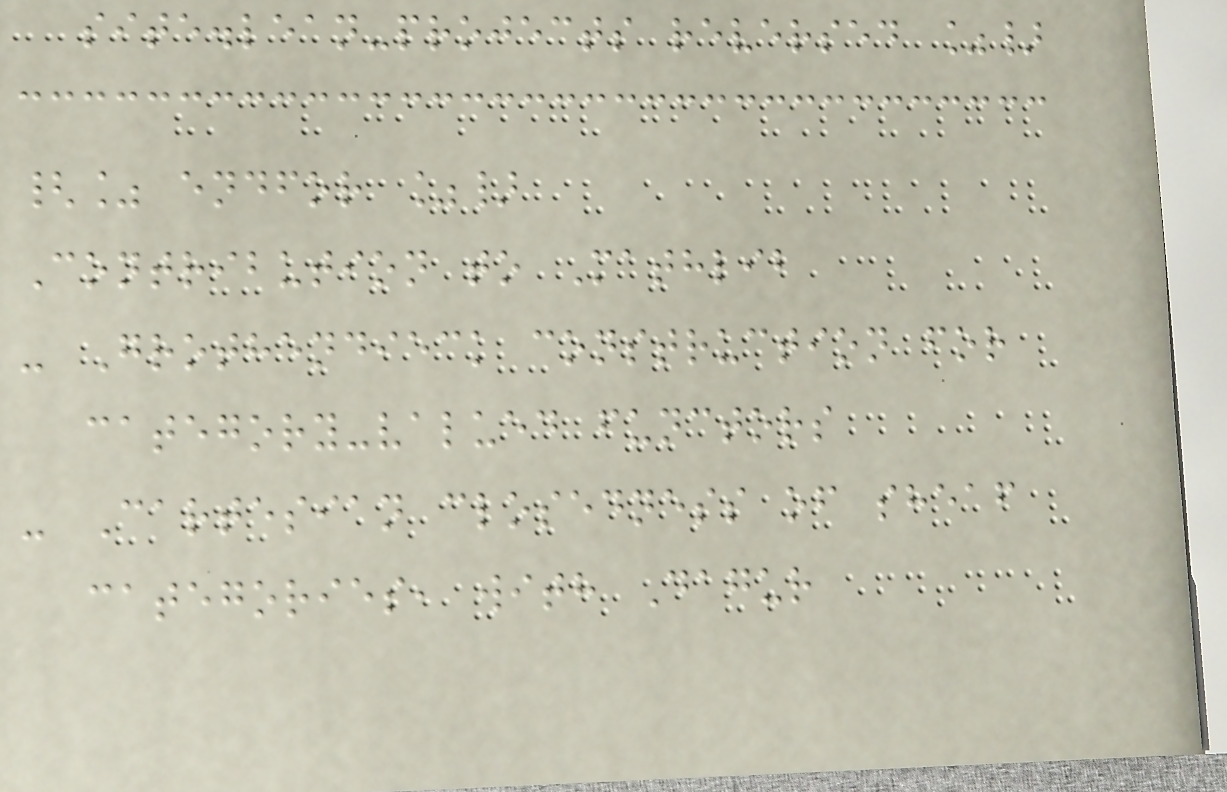site.lean-projects reversed %}
{% endfor %}
Contribution to Mathlib
- Grothendieck construction for
category-valued functors
- Cartesian closedness of sheaf
categories, with Dagur
